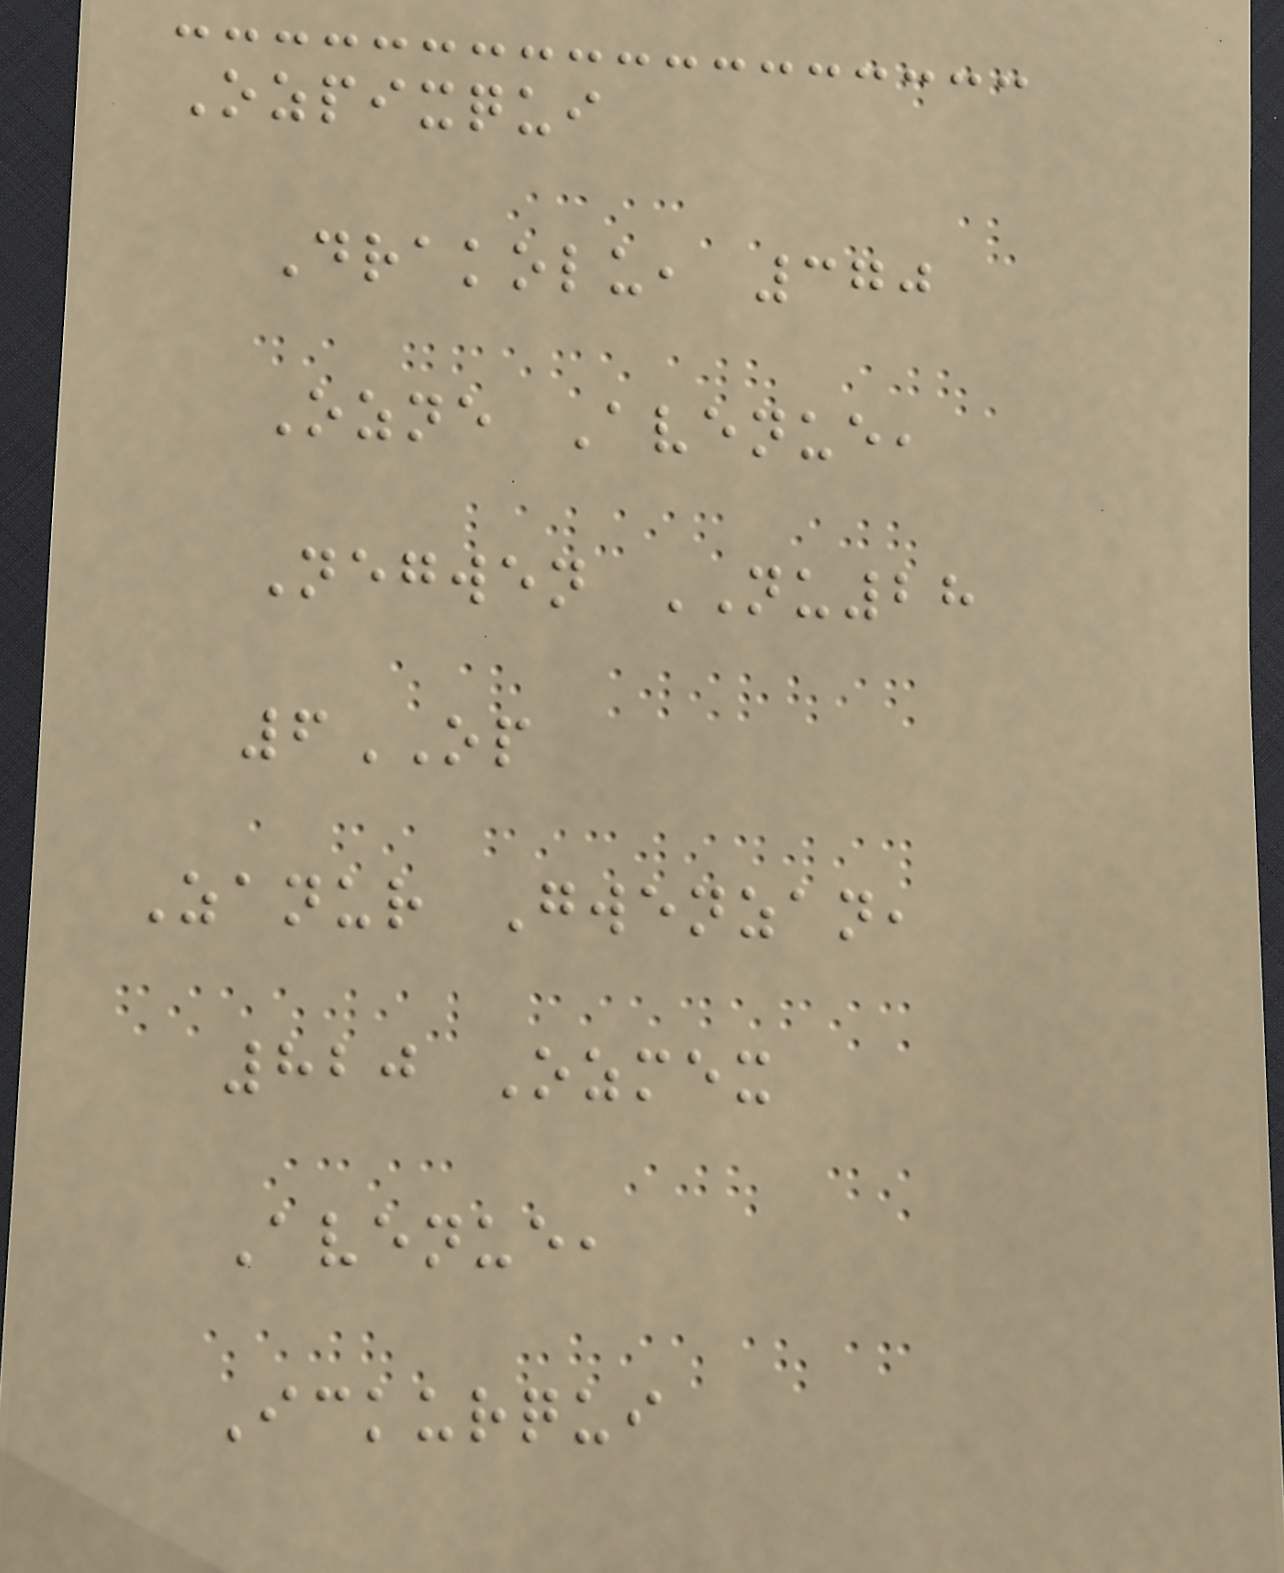Ozpixqui
Drakolu, 370
Ozne Avenue,
Negwen NU28
6OP
Zanur Gwenzan,
820 Ozmex
Avenue,
Ickurqui
